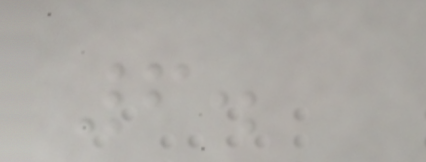6.
